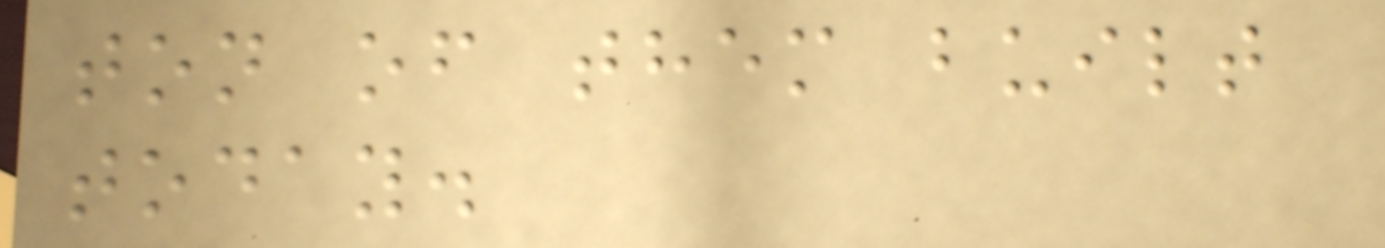ton of them built
today.
